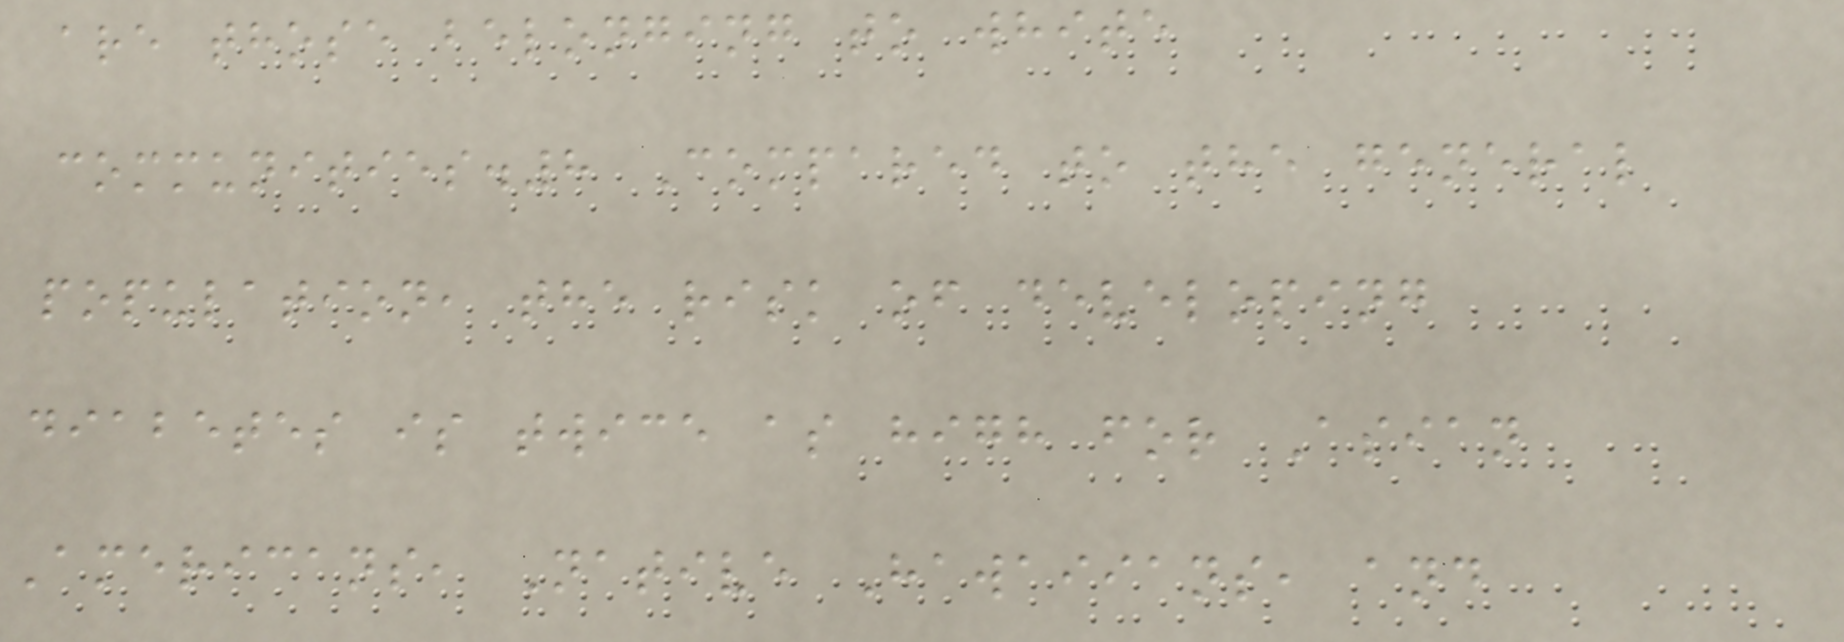are those belonging to white
communities.8 Compared to the general
population, the risk of developing
diabetes is twice as high for Asian
Americans, Native Hawaiians, and
